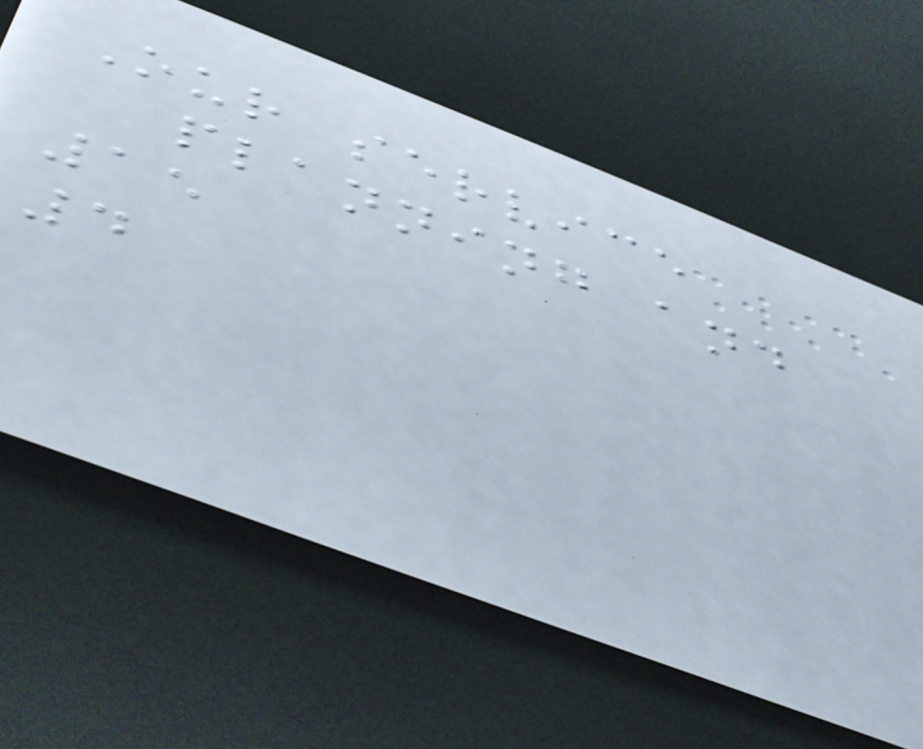Our service
planning and
15
4
